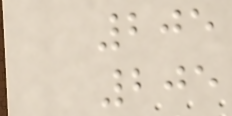205
205
